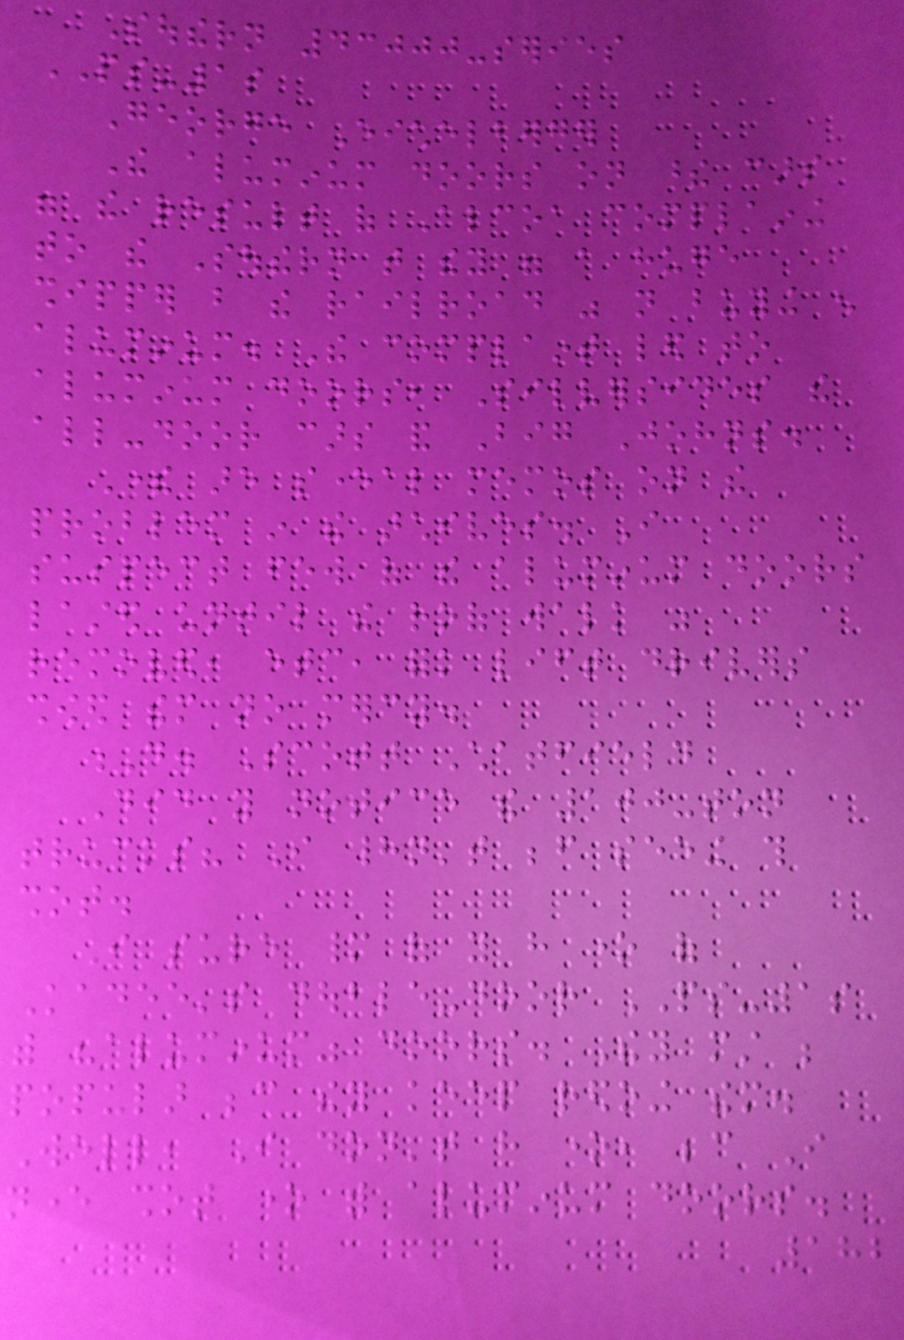Southern 43000-series
PS-1s
George Eichelberger
The aluminum doors on these cars
were the result of Alcoa complaining
to the Southern that they were a huge
shipper but the railroad was not buying enough
aluminum. The complaint led to
aluminum doors, Silversides the
all-door cars and Big Johns.
There are several memos on the
problem in the archives. I
suspect few of the aluminum doors
lasted until the roof walk was
removed, etc, fork lift drivers
showed them no mercy.
D. Scott Chatfield
Did you notice the 100-ton
trucks? I hadn't before seeing this
shot.
I sure many of you have one of
Kadee's double-door PS-1s
with "aluminum" doors. They must be
popular because they keep redoing them.
Well, I don't have one, because I
never shot one with aluminum doors.
182
